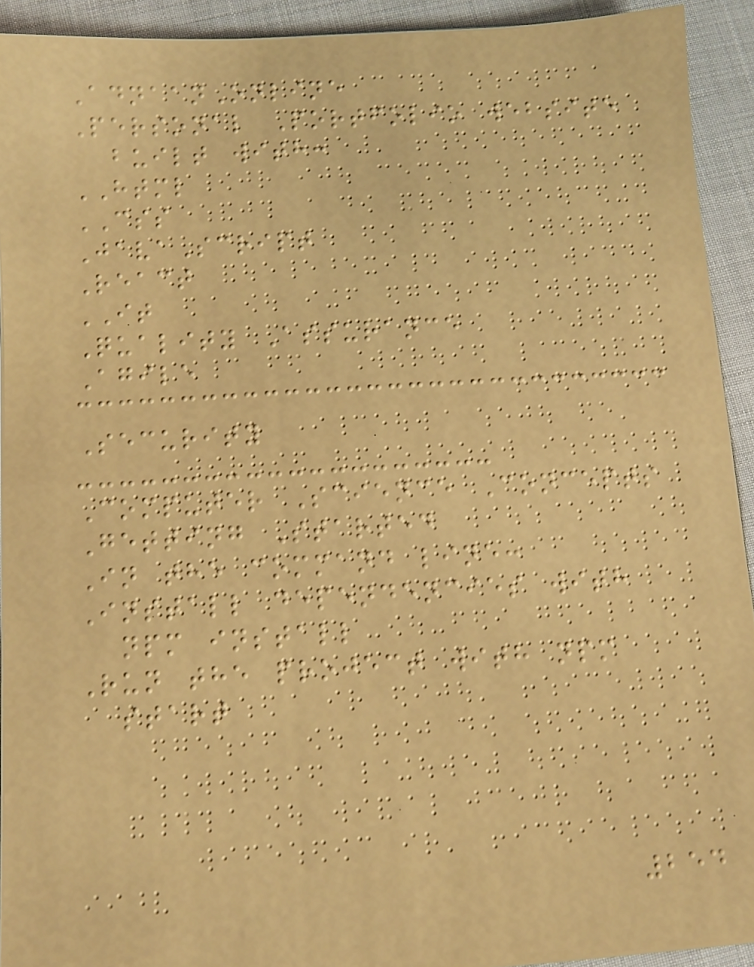AdnaanOnline
Personal Portfolio website
built with:
HTML
CSS
JavaScript
React
IT
Quality Assurance
Agile
Security
Computer Science Concepts
Getting Started
In the command line:
Install dependencies with
npm install
Run the project with npm
start
254
